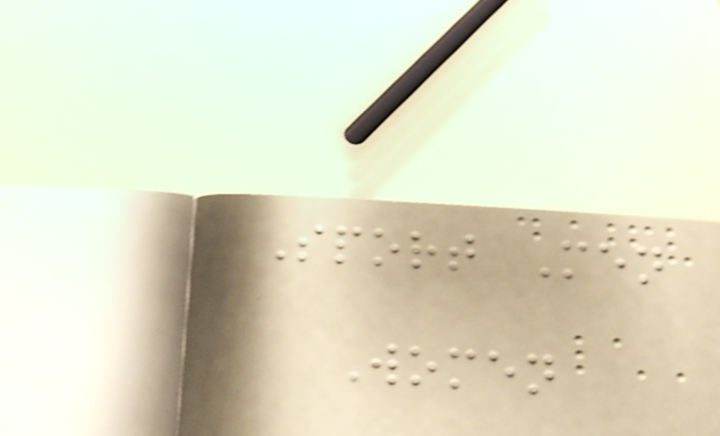Sport Men
Women
